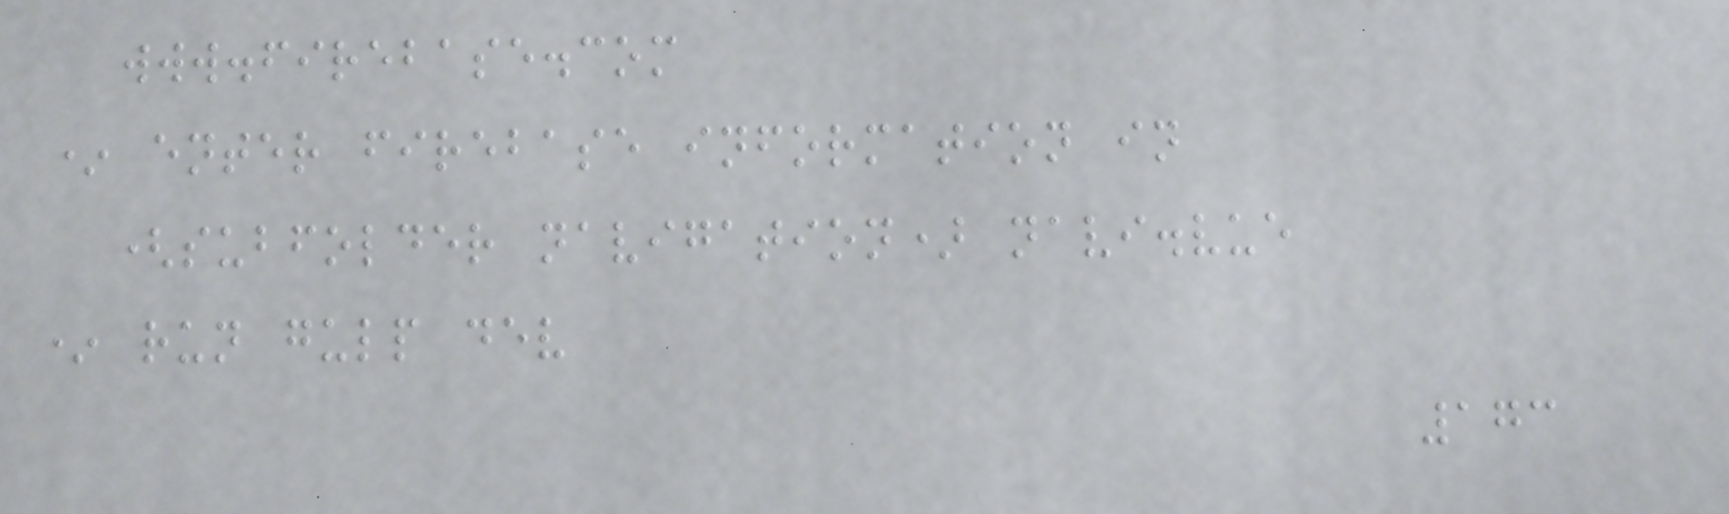www.firebase.com
* enter firebase information in
(subfolder navigation) navi.vue
* run gulp dev
173
